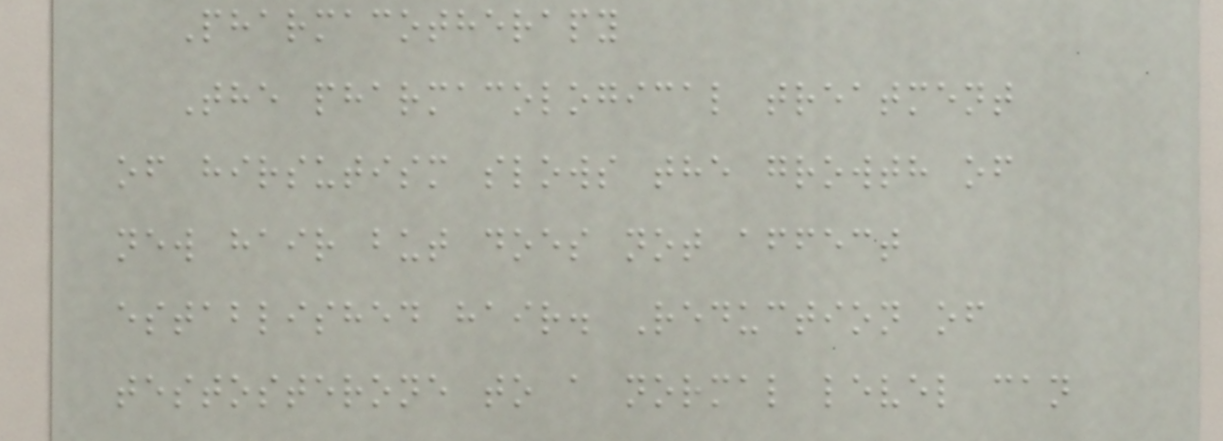Pharmacotherapy
The pharmacological treatment
of hirsutism slows the growth of
new hair but does not affect
established hair. Reduction of
testosterone to a normal level can
